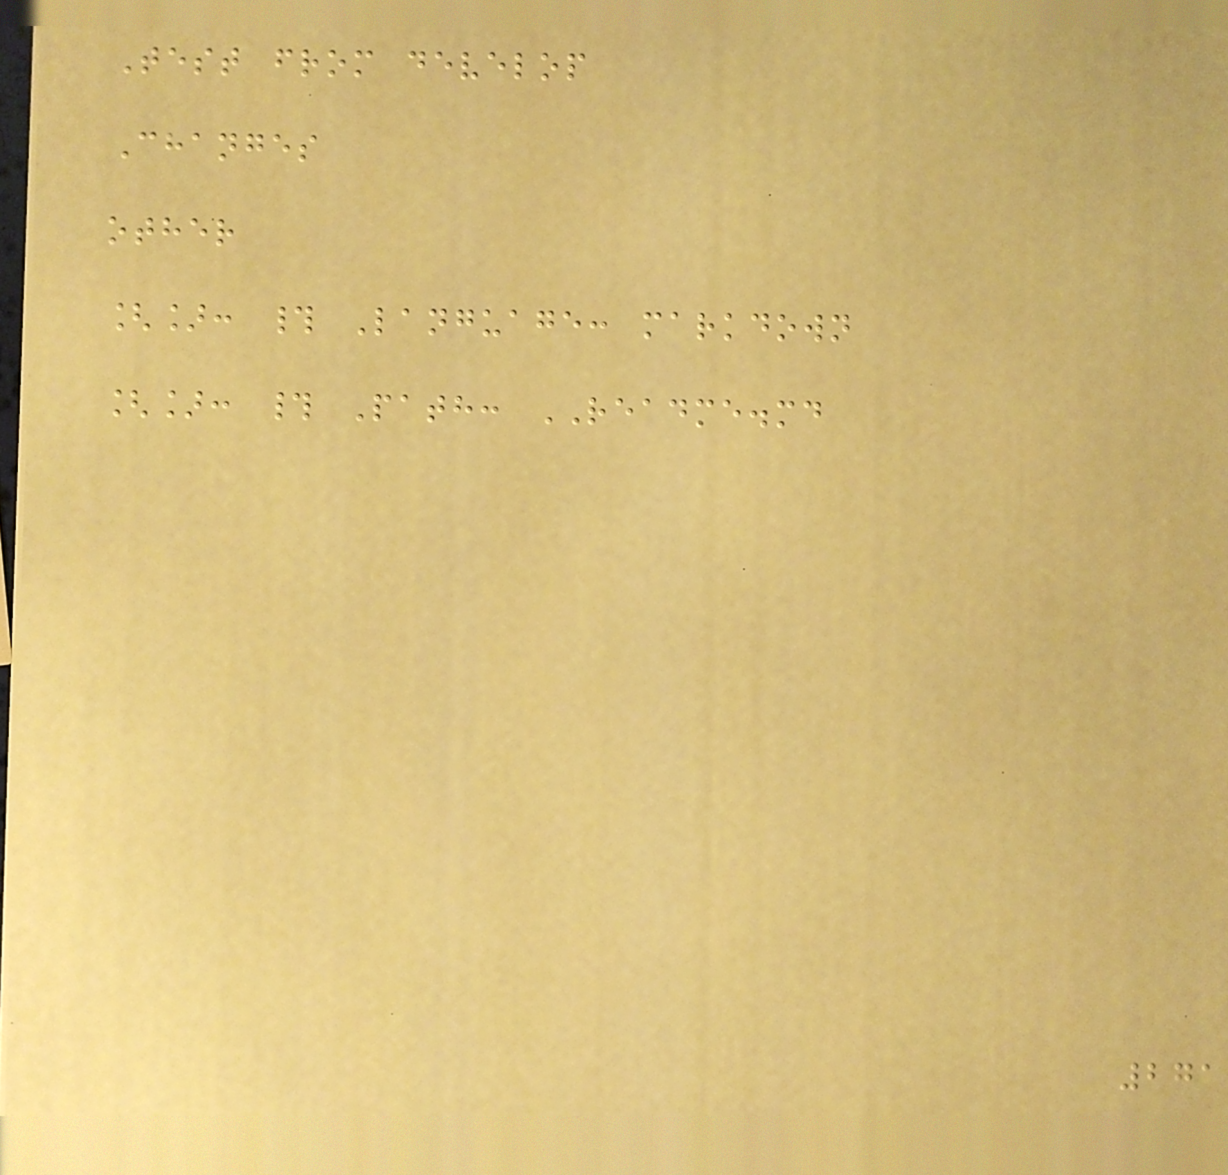Test from develop
Changes
other
[]: # Language: markdown
[]: # Path: README.md
271
